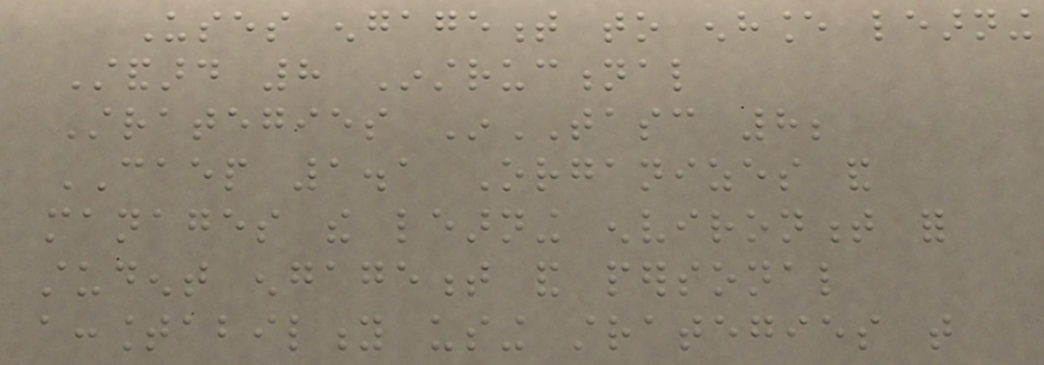Uses engagement to enhance learning
Standard 8 Instructional
Strategies InTASC 8;
CAEP 1.1 Organizes and
manages the learning environment for
student engagement and personal
accountability using strategies that
